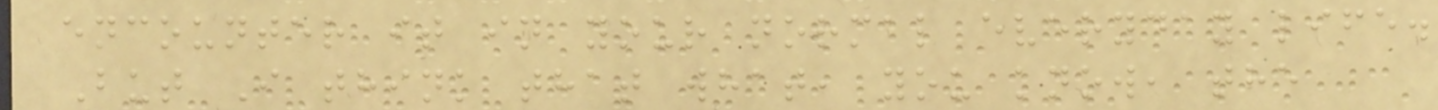encounter it in your normal everyday life.
But I think that what, you know, the
